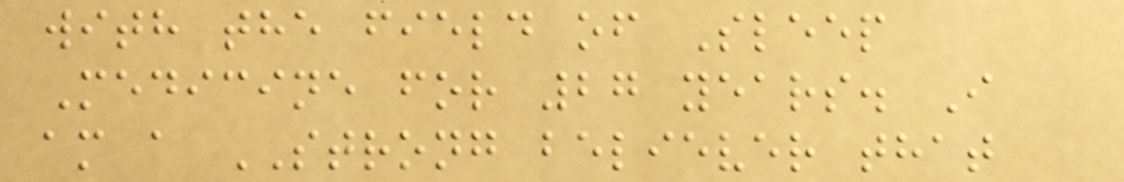with the field of Sleep
Medicine for 27 years. I
am a STRONG believer that
